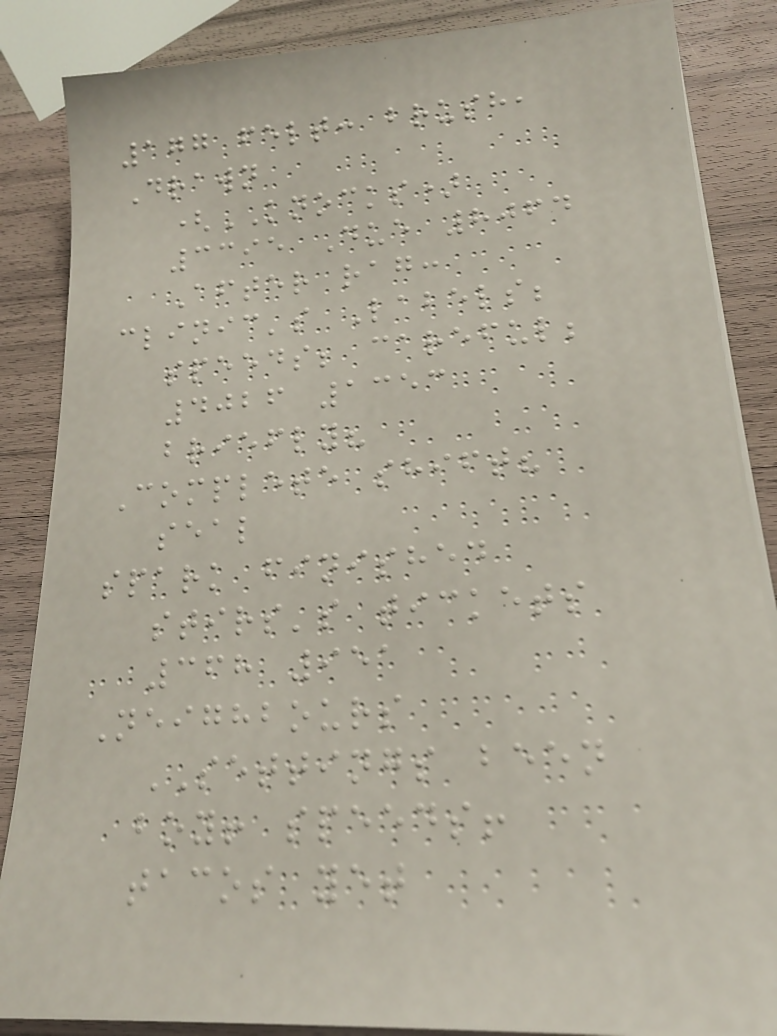177 felt: brush,
Drawn
(KNOCKS)
3395 Due 8064
After rag:
clinic's Labels;
speeds; careful;
4026 1353
briefly?
Complete shift?
seal
spark finished
stirs's tickets
368 951
Neighbours
SETTINGS been
boy! speeds!
tacos yet
